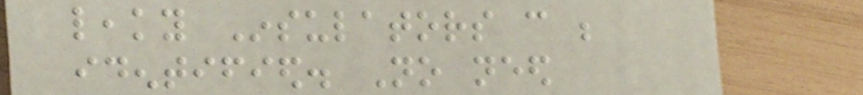leaky Insulators can be
identified. No need
